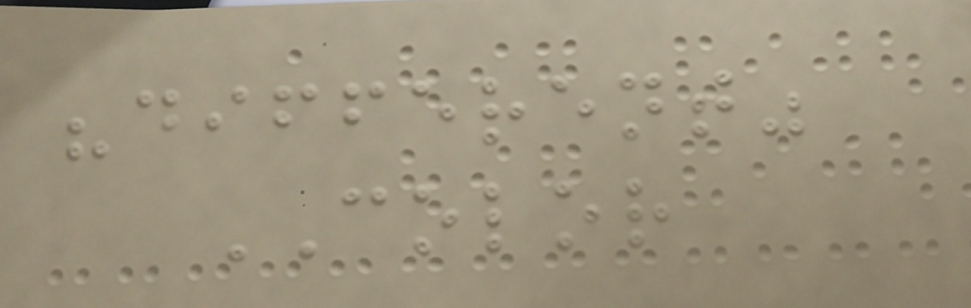"different"
COLOR
